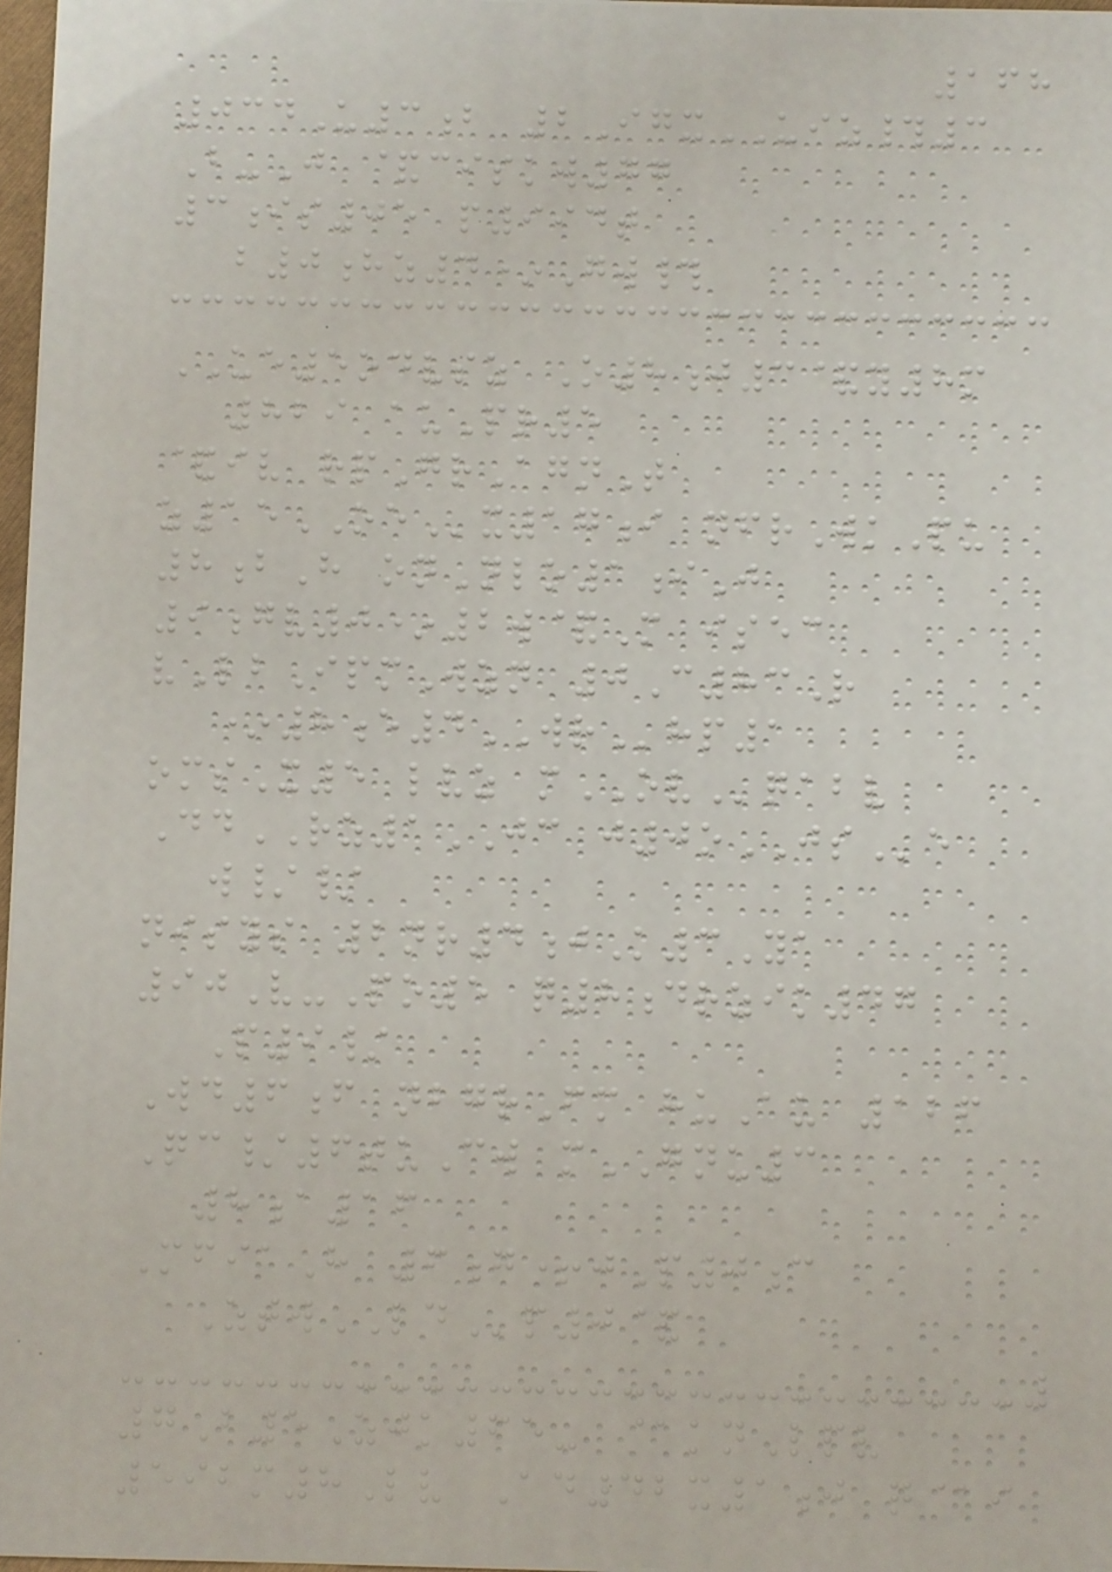168
034U3b 2IgxUIZ#3
B-J &ciskw77
3is05 p994t
b0hz4*Gw#
UE5odvsz O8j3&y8m
829 auPr5
&iv rpGrAgnT
z15OEx17i nfrWkPu
8bH onNlo1iJ
9gv0*2w&M isec
vLbIpmWzn 0C83R
*8e4WRhp1
omsX5 lvz mOVqabv
DdRZ1JC j0oJSe
w//
nisys 2nr4jK3Ya
90V-Po5 q8drzik47
P9/
Wd6f nbgrFm huAu 126
Qc/6tuCw mGNU3
8a16
MfiaH 6g+jP0c
ZtwLDp0&
7B5Zjk65- @knLpv
592m8Lv Ad42x1j q@i
